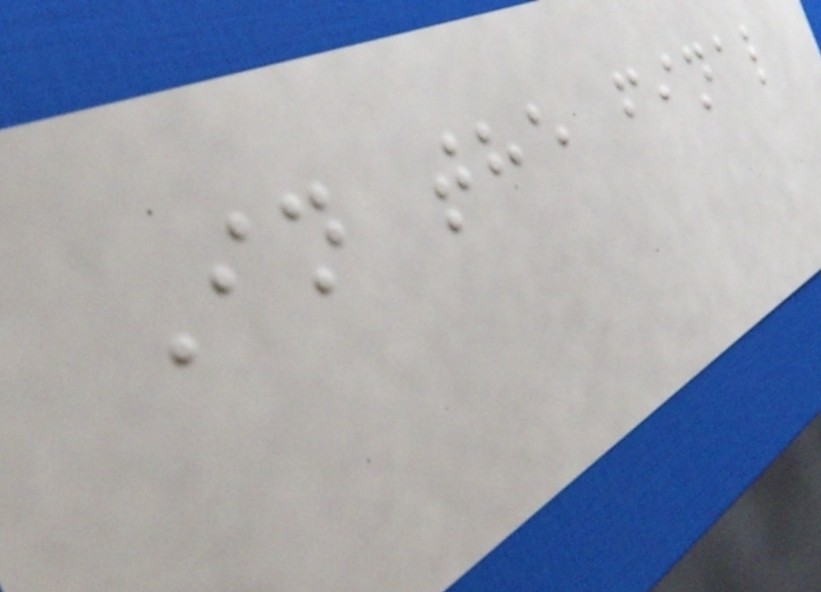In the final
